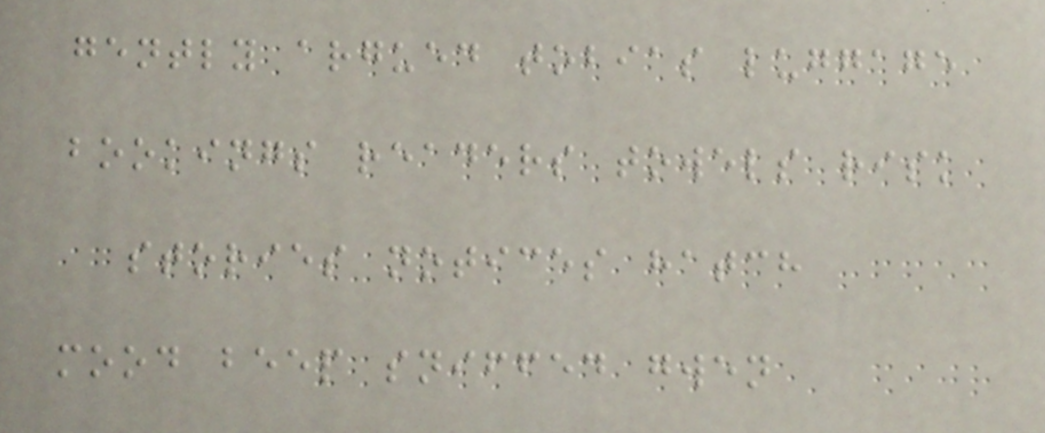gently argued tobias luggage
bookings readers towels risk
stories notices hatch
mood beep sniffed gwen
